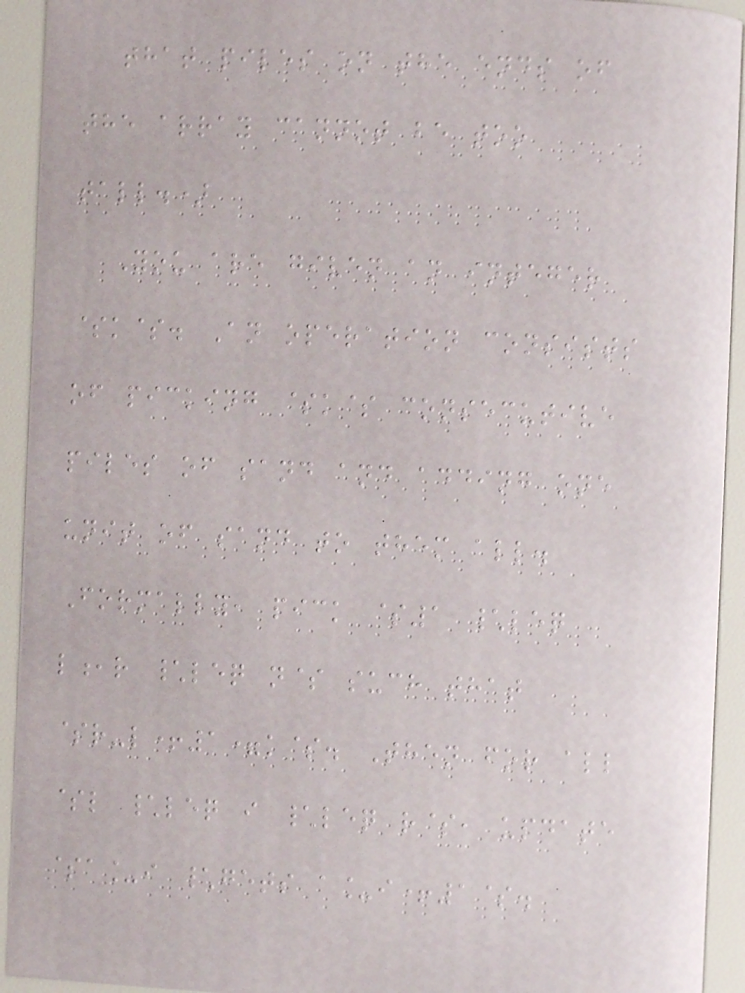that piles on the ends of
the array cannot be too
tall.)
You are given an integer
$k$. An operation consists
of picking $k$ consecutive
piles of sand and adding one
unit of sand to them all.
Formally, pick $1 \leq
l,r \leq n$ such that
$r-l+1=k$. Then for all
$l \leq i \leq r$, update
$a_i \gets a_i+1$.
